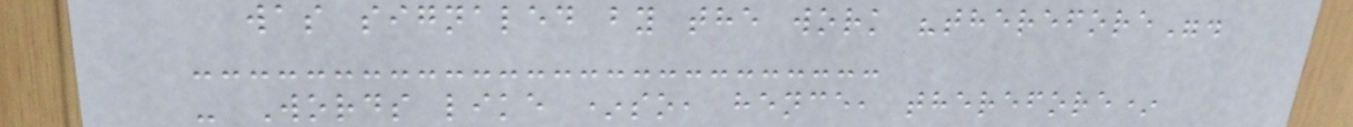was signaled by the work "therefore".
- Words like *so, hence, therefore*
